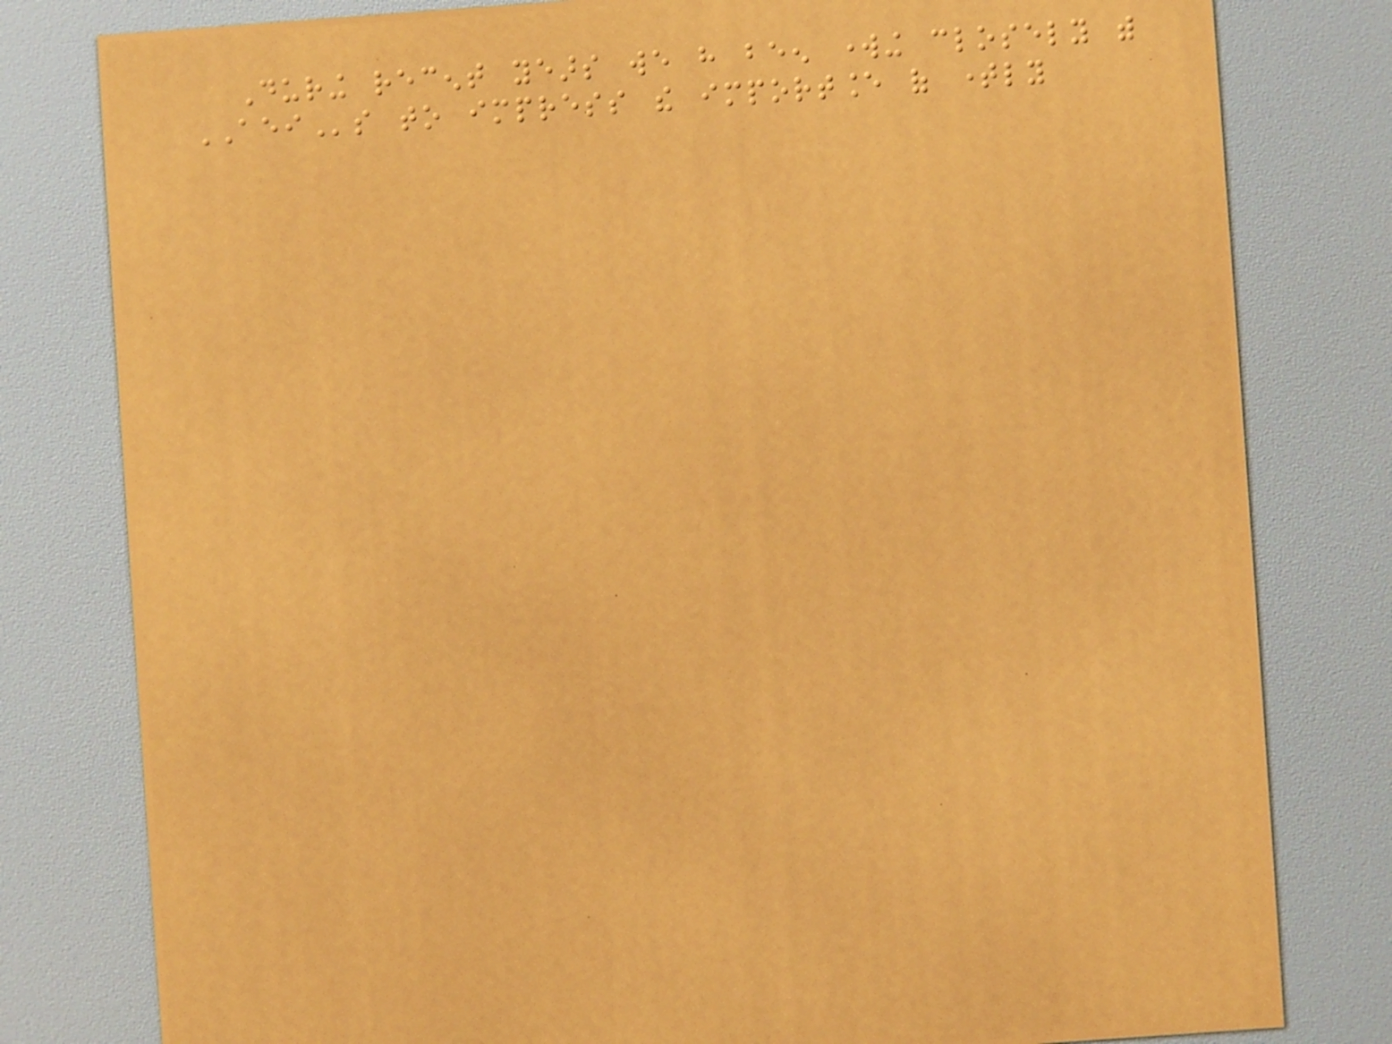During recent years we have been working closely with
AEIs to impress the importance of timely
